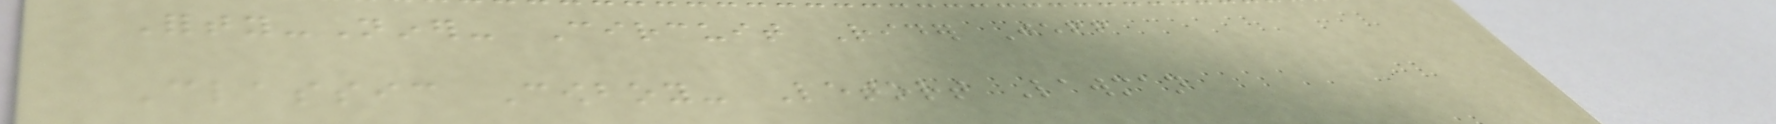Forty-Niner- Circuit Rider Jeff
Classic Cowboy- Letort Lawman
